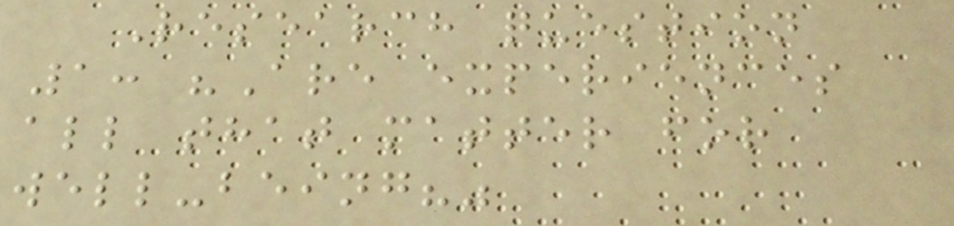Research question
1: "Are experiences
all that matter for
well-being?"
